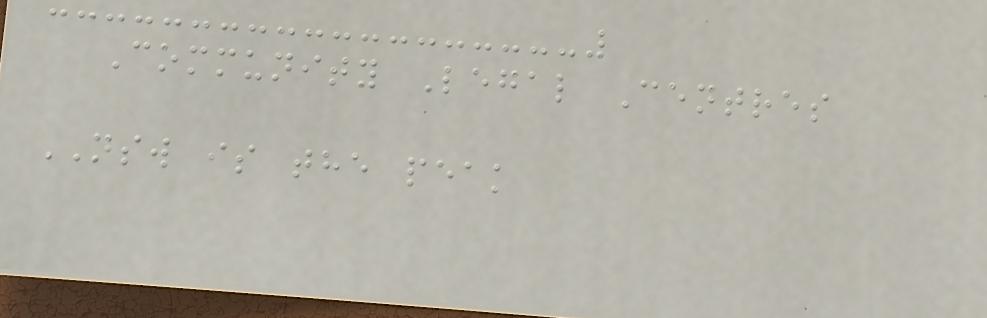Community Legal Centres
NSW is the peak
